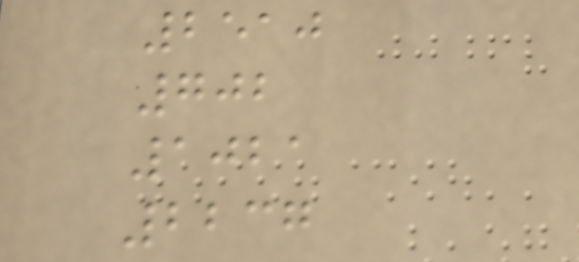2510
702
1021
2237
